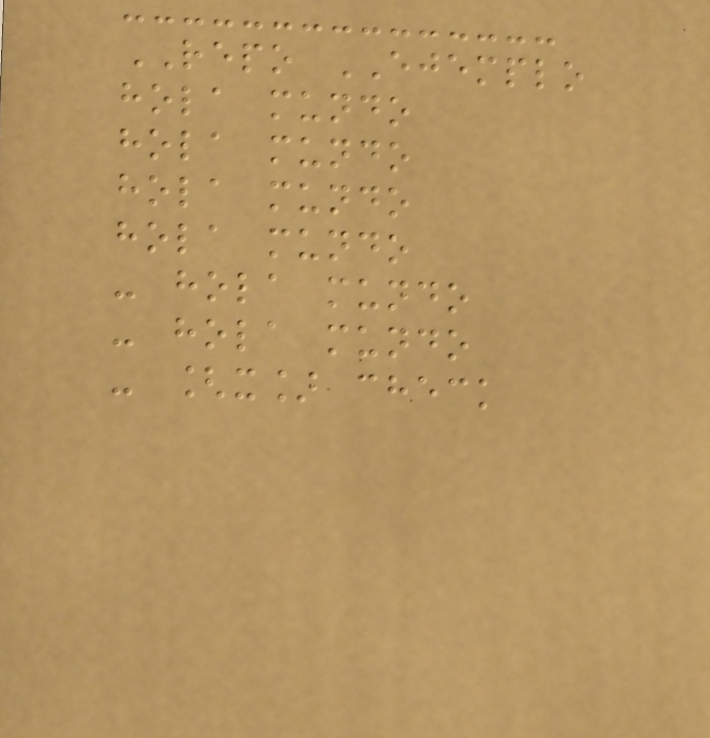REPO EJEMPLO
hola mundo
hola mundo
hola mundo
hola mundo
- hola mundo
- hola mundo
- [x] check
